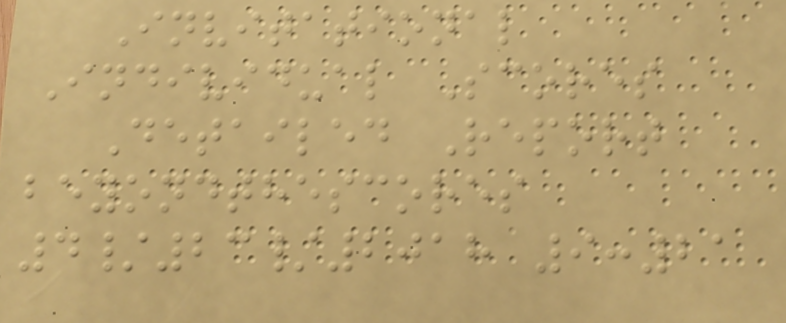Invitational
Individual Scores
Detailed Report
beyondthescores
4/23/2018 9:21
